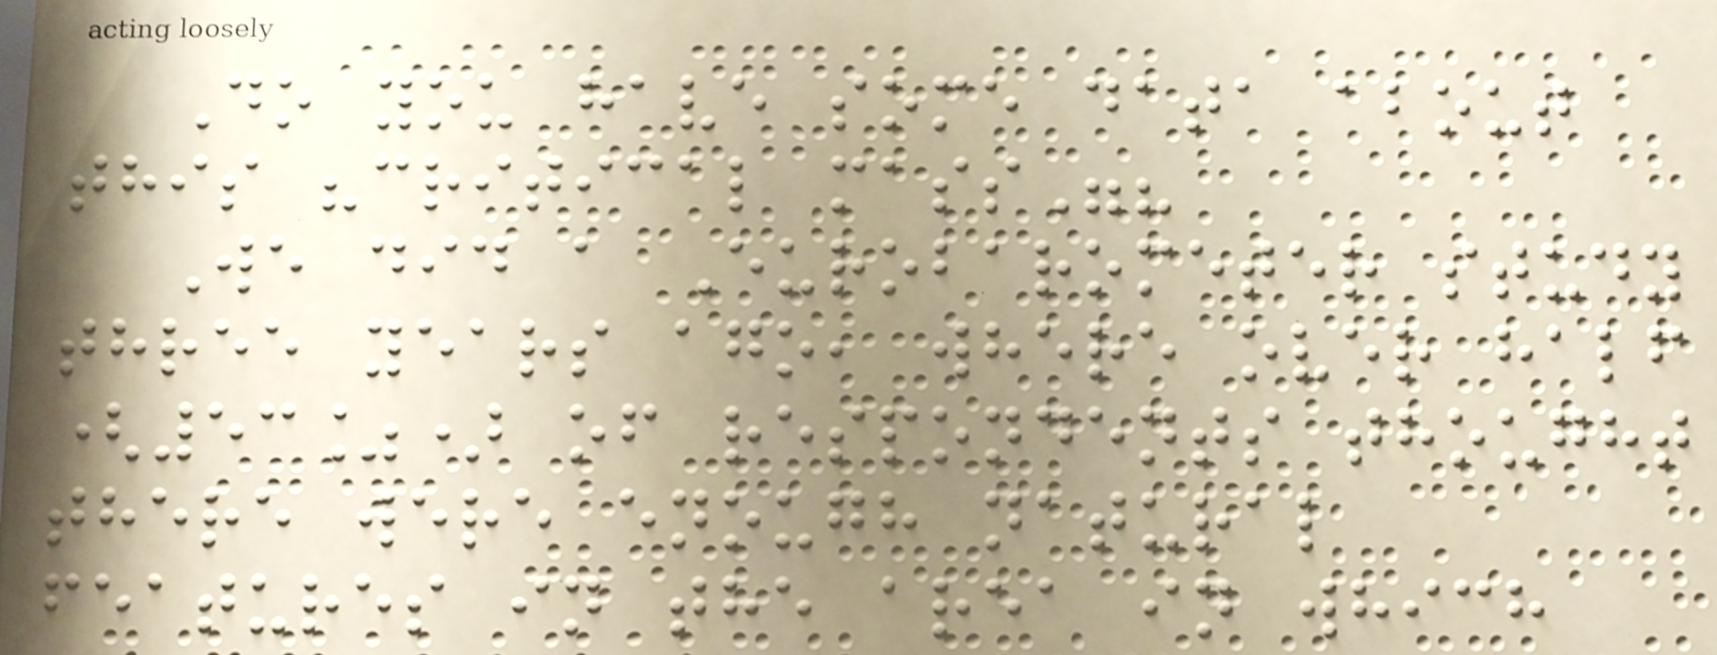Do you have some data about
this "critical mass"?
We did a Eurobarometer study
three years ago, where over half
(53%) of respondents thought
there were enough natural
features in the area in which
